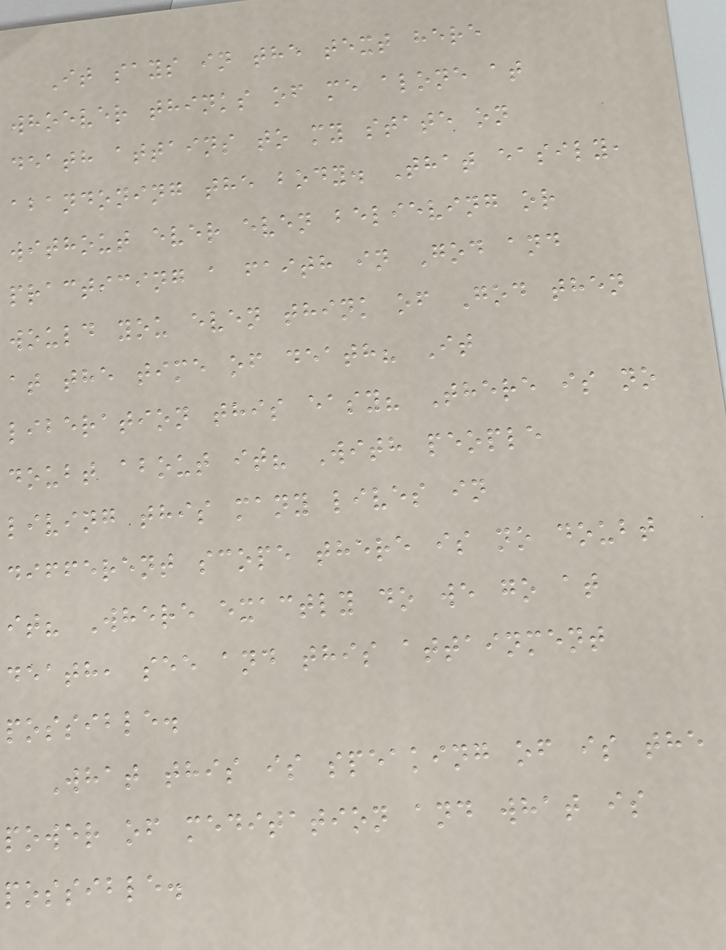It says in the text here
whoever thinks of me alone at
death attains to my state on
abandoning the body. That easily,
without ever even believing or
practicing a faith in God and
would you even think of God then
at the time of death? It
liberation this easy? There is no
doubt about it? With people
living this many lives in
different scope there is no doubt
it? Where exactly do we go at
death, see and this attainment
possible.
What this is speaking of is the
power of meditation and what is
possible.
